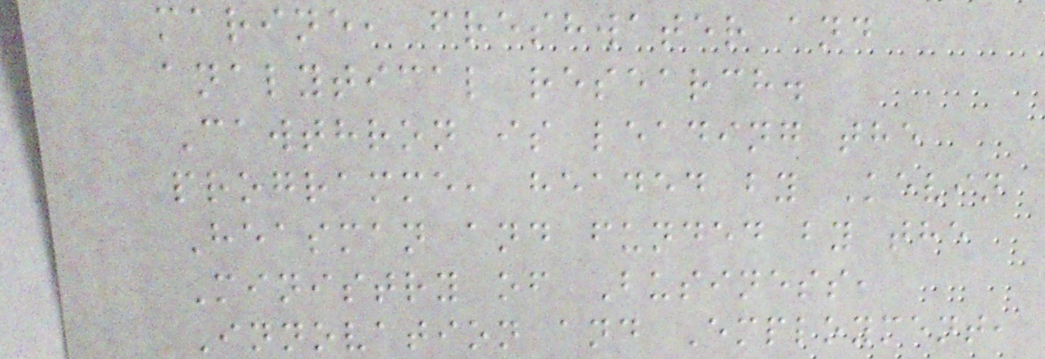marine, freshwater and
analytical research.
Cawthron is leading the
programme, headed by Kevin
Heasman and funded by the
Ministry of Business,
Innovation and Employment,
